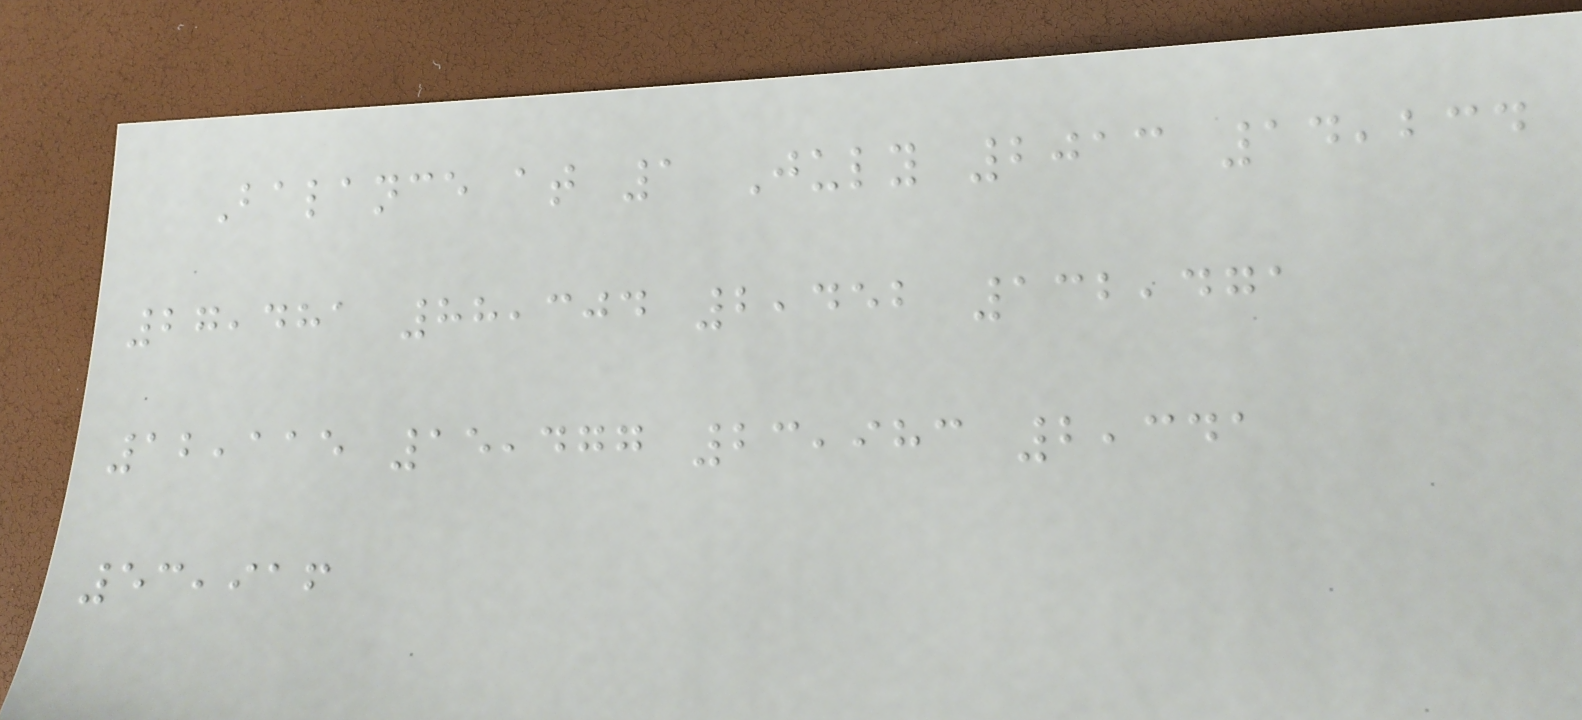Balance at 1 July 2013 14,234
27,481 88,304 2,452 132,471
12,115 15,477 23,983 2,341
53,916
